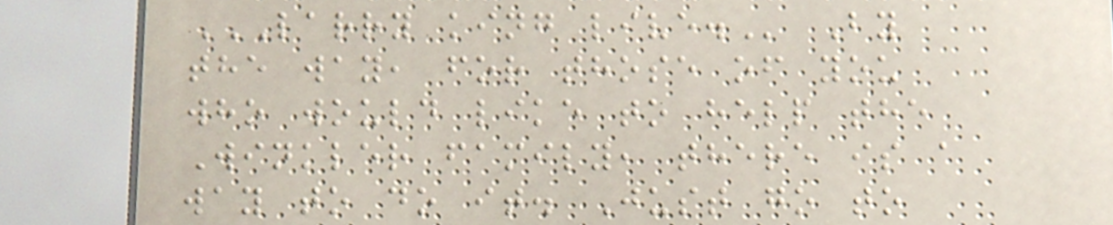LARRY KING LIVE. By
the way, for those of you
who would like to help the
Winkler family, there is a
way to do it. Just go to
